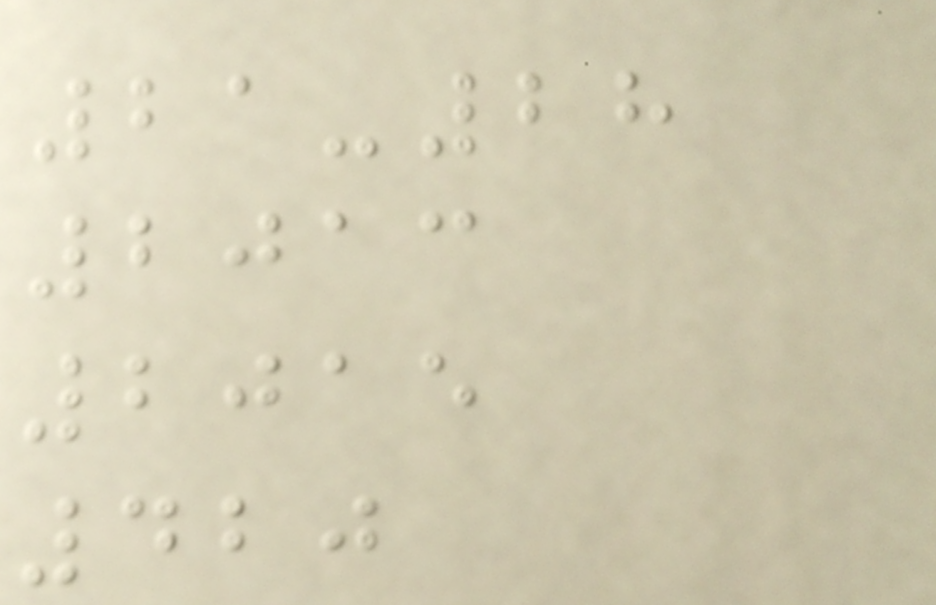21-28
2013
2015
420
